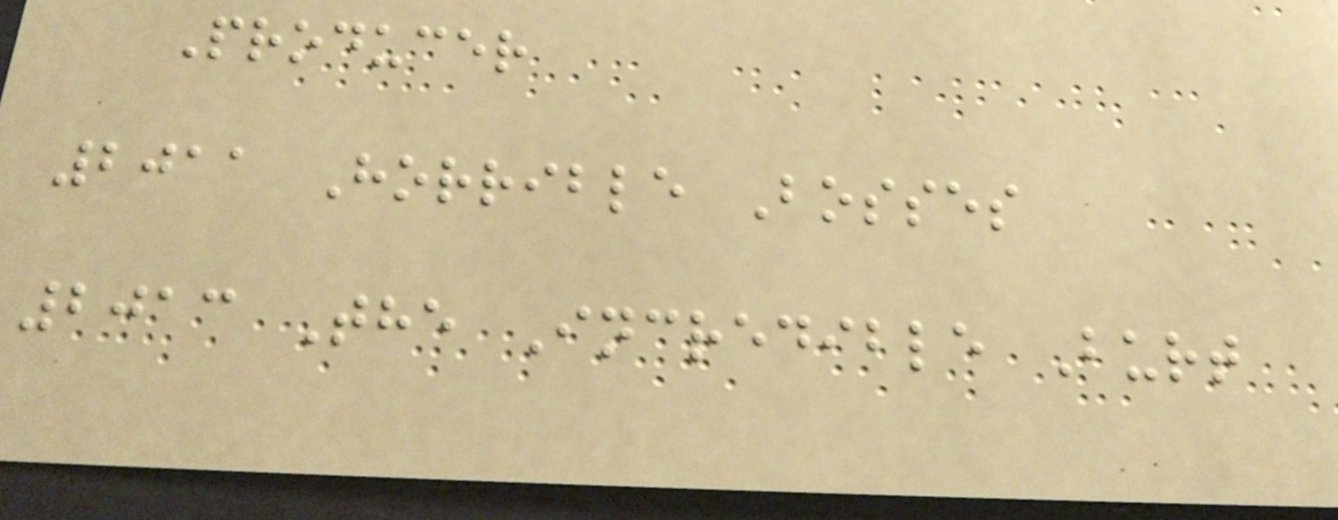Producer
2011 Horrible Bosses
2013 The Incredible Burt
